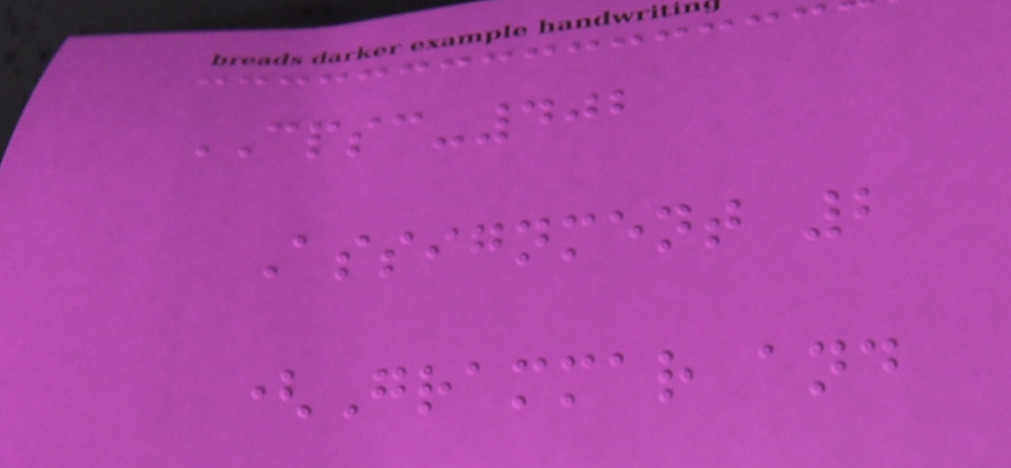CPSC-402
Assignment 2
(Grammar and
